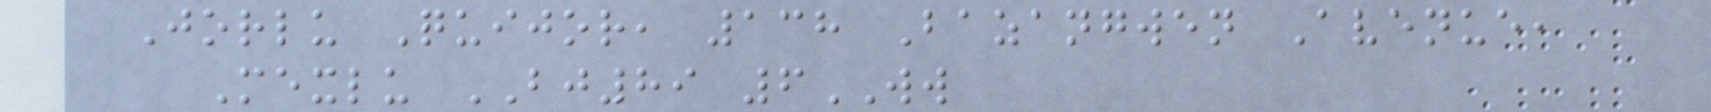Jorlu Quijor, 138 Bazangwen Avenue,
Mexlu BJ89 6WW
